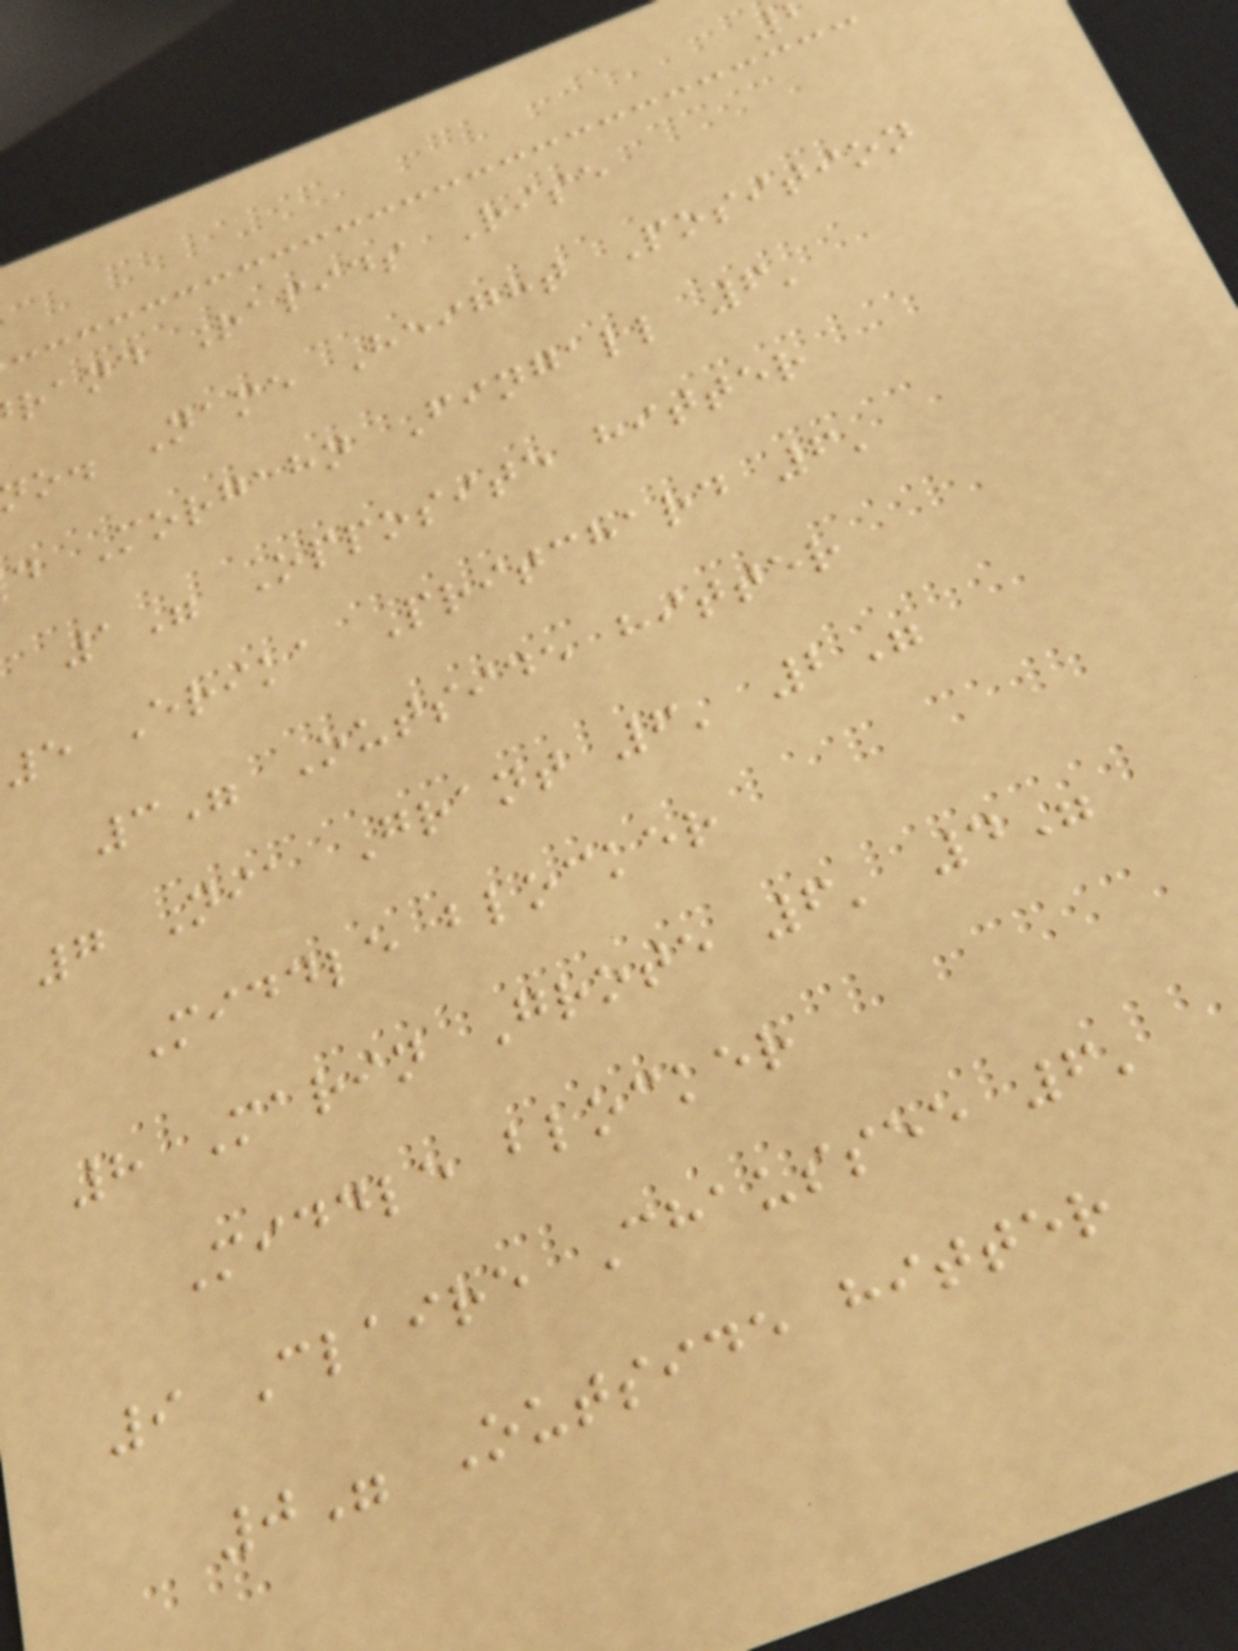rand Rapids Rise
o. Name Height Position
d Morgahn Fingall 6'
1" Opposite hitter
5 Erika Pritchard 6'
3" Outside hitter
7 Nia Grant 6' 2"
Middle blocker
8 Marin Grote 6' 4"
Middle blocker
9 Claire Chaussee 6'
0" Outside hitter
